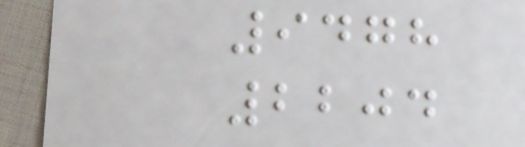9478
2204
